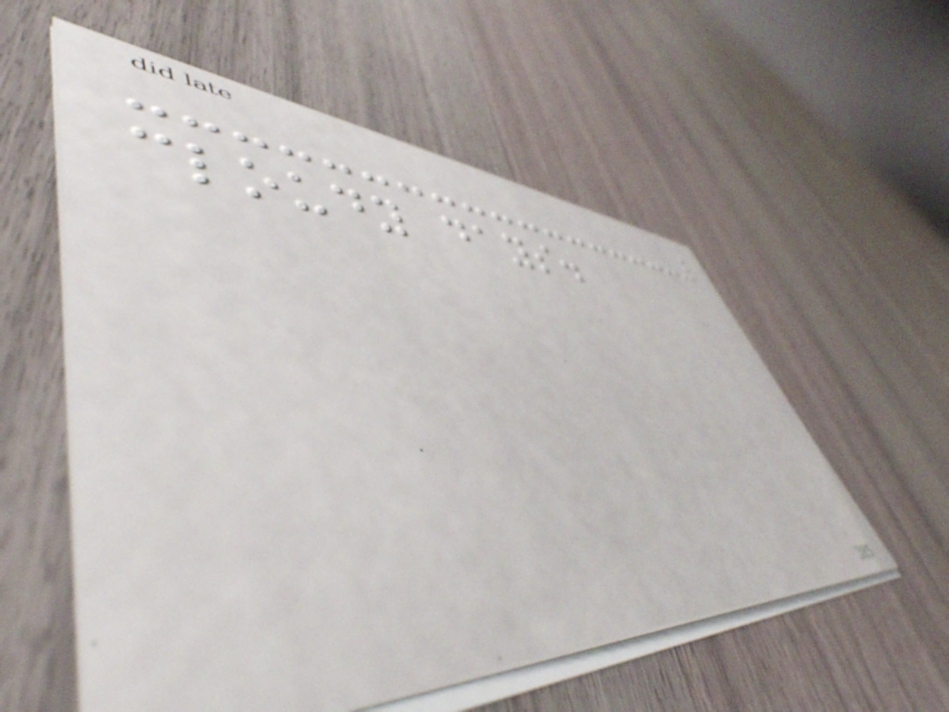cloudy days.
